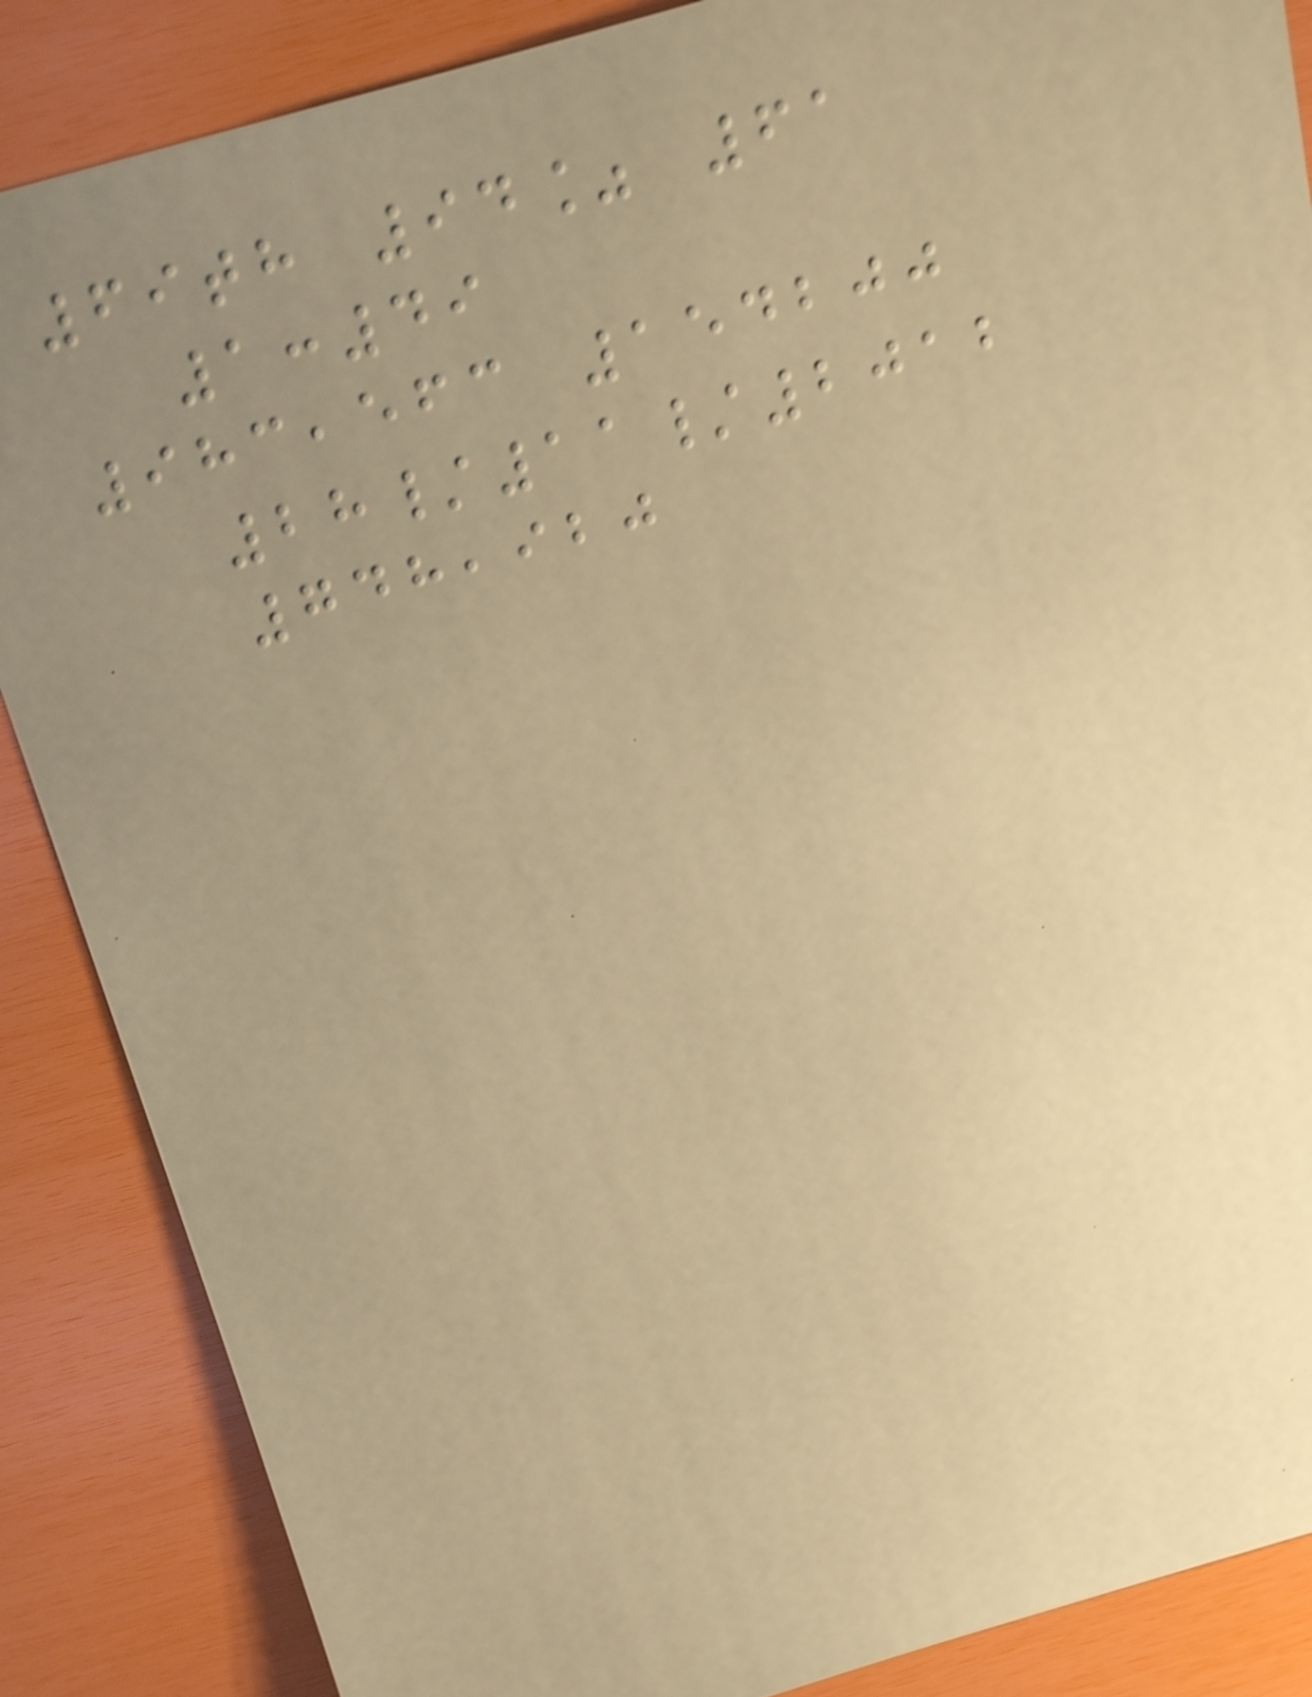69th 94% 61
1:49
983,563 154200
28/11/2012
748,920
